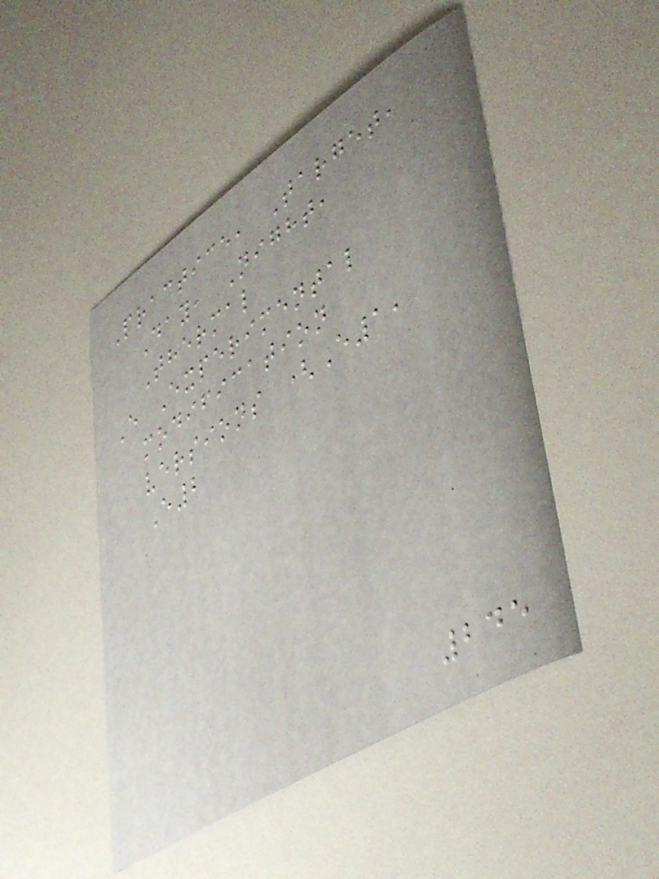Practice, Target,
Day, Night,
Thermal
E Experimental
modification
versions (E1,
E2
245
